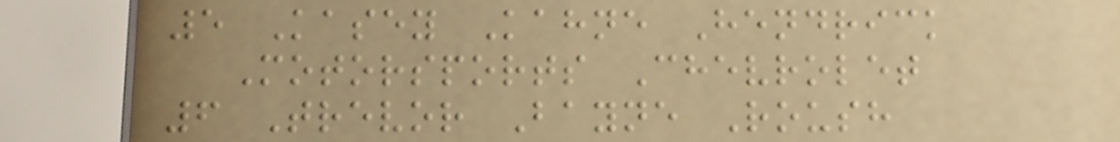5 Kasey Kahne Hendrick
Motorsports Chevrolet
6 Trevor Bayne Roush
